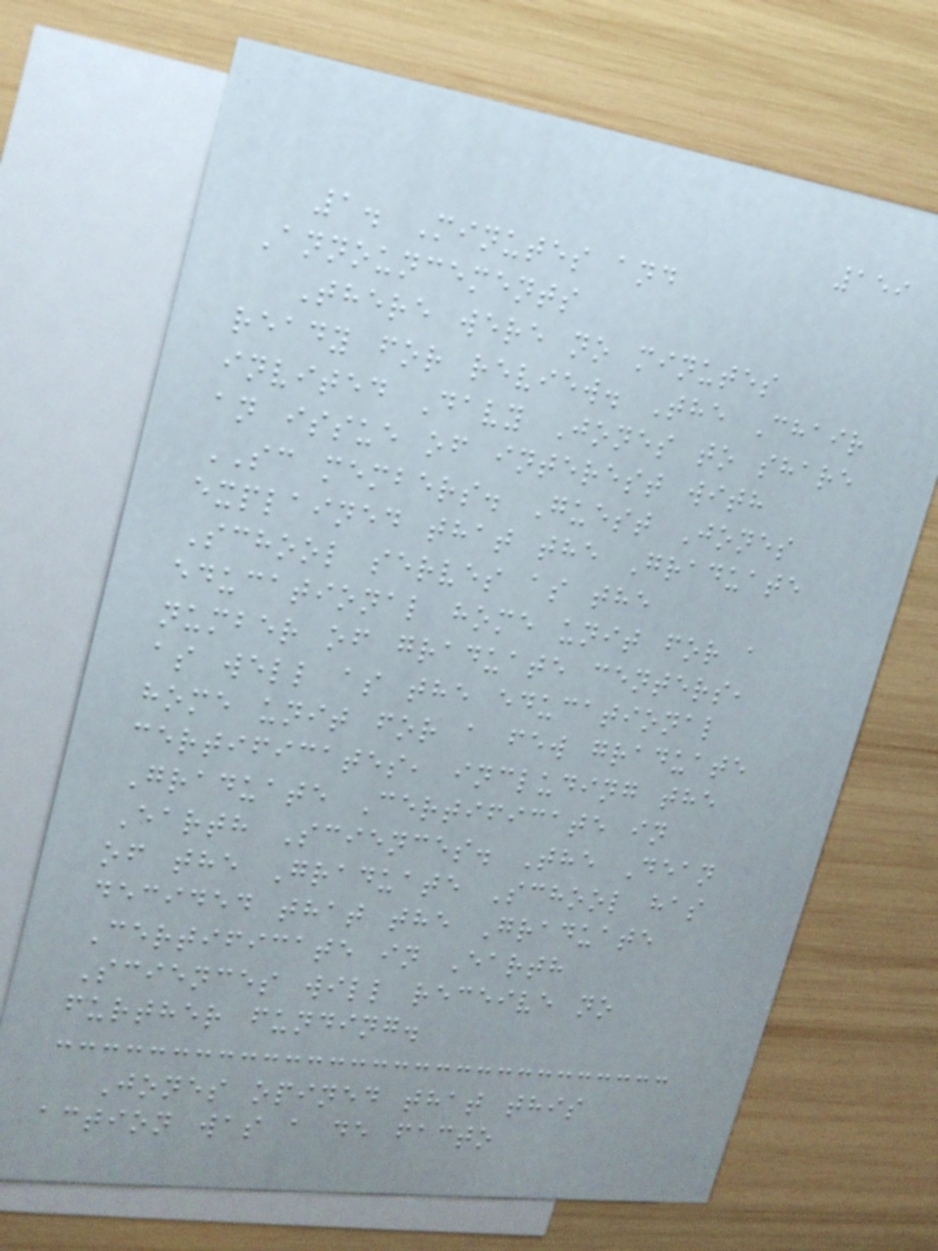159
1. Minutes and
Announcements
There were no minutes
ready for review. The Chair
invited Davy Jones to share
an issue of interest with
SC members. Guest Jones
explained that the Graduate
School serves as the
educational home unit for a
number of graduate centers,
as well as the educational
home unit for a few graduate
certificates, including the
Graduate Certificate in
Earth Sciences. The Dean
of the Graduate School has
decided that the Graduate
Certificate in Earth
Sciences will receive no
further funding.
Jones opined that this
action was a de facto
